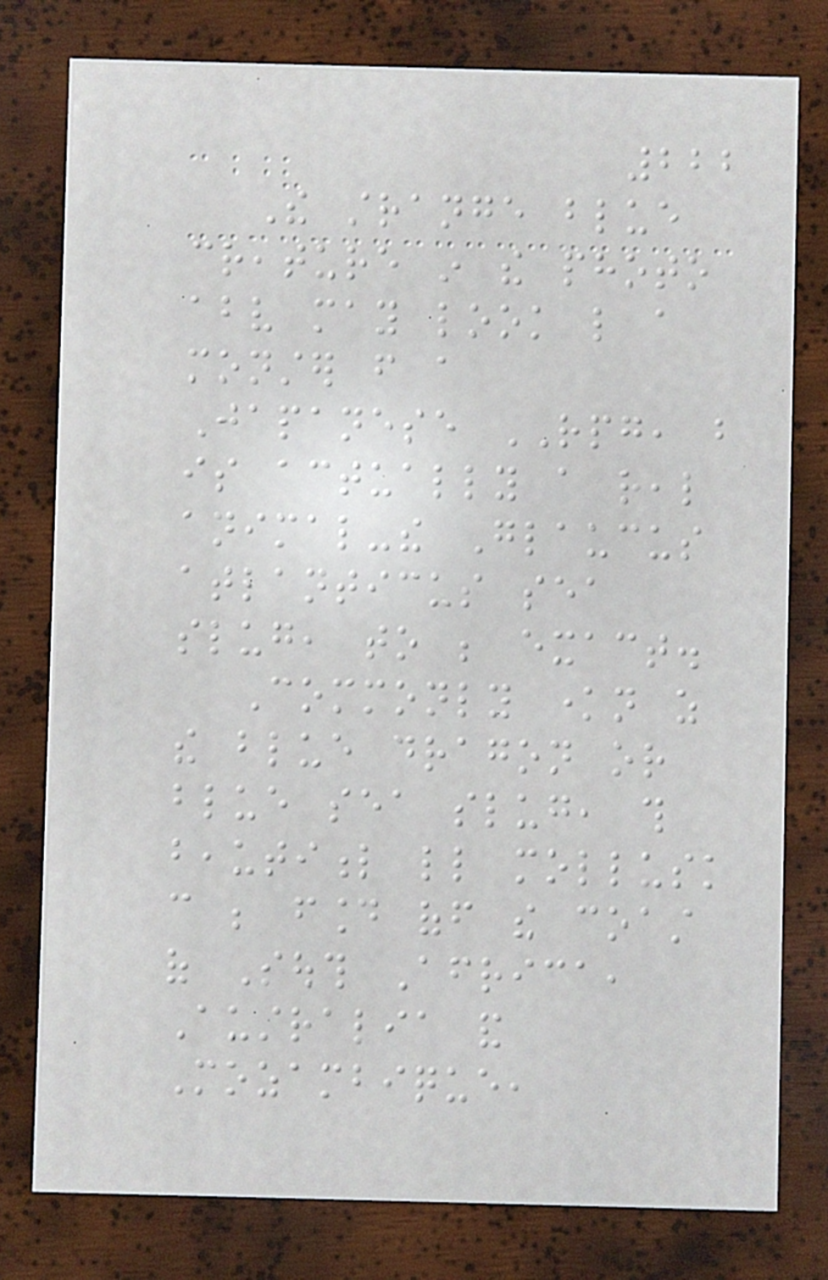222
The strange blue
creature in the photo
above may look like a
monster from a
Japanese RPG, but
is actually a real
animal-the Glaucus
atlanticus sea
slug, to be exact.
Commonly known as
the blue dragon or
blue sea slug, this
beautiful little mollusk
can be found off the coast
of South Africa,
Australia and
Mozambique,
